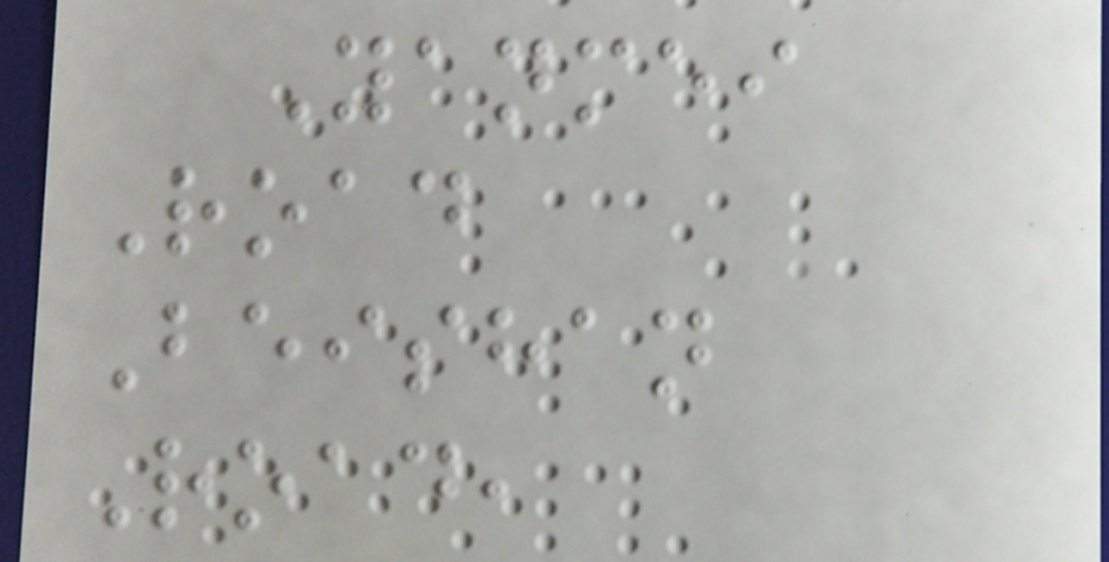Yanmei
Road
Beishan
Road,
